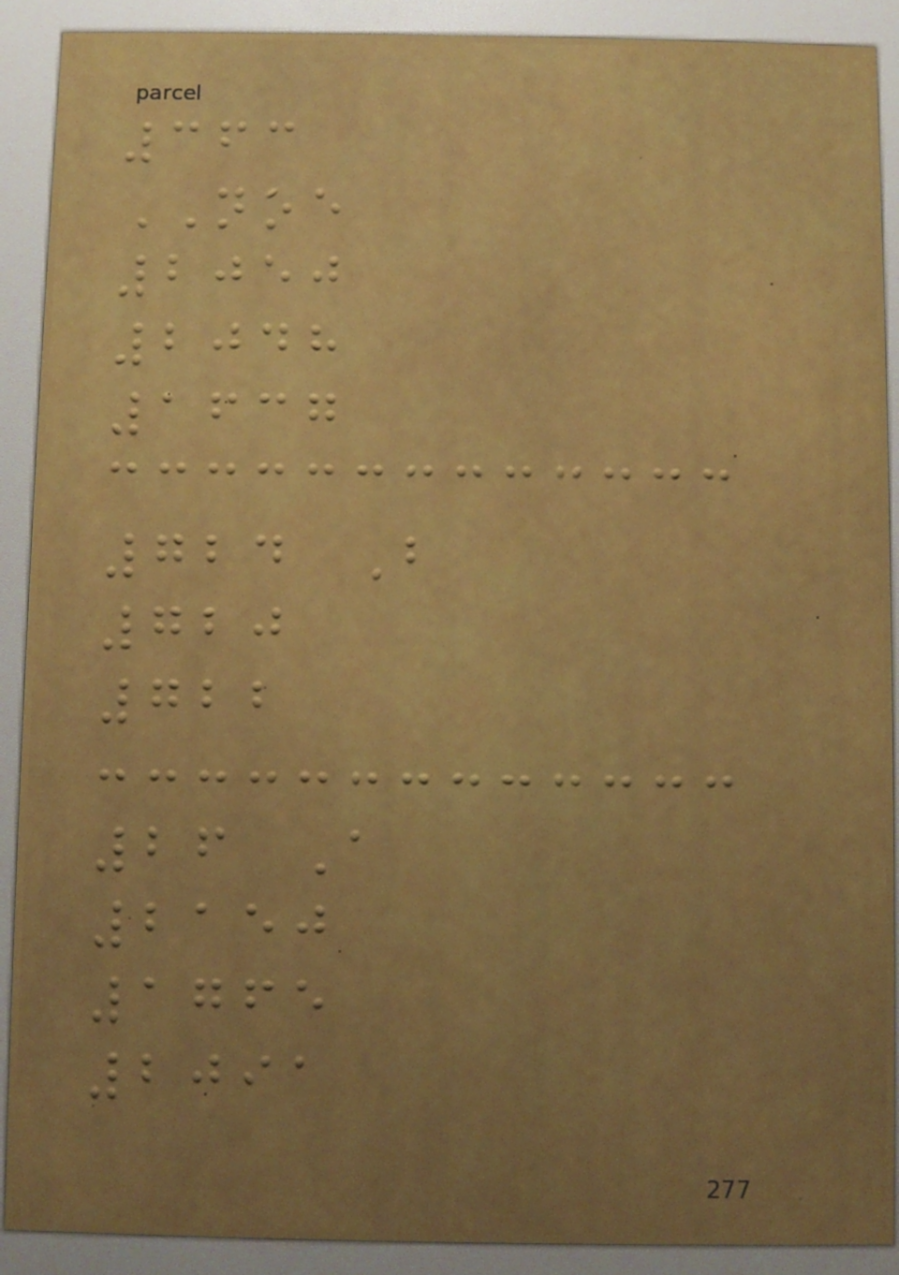363
NOE
2050
2048
1637
724 B
720
722
26 A
2150
1765
2091
